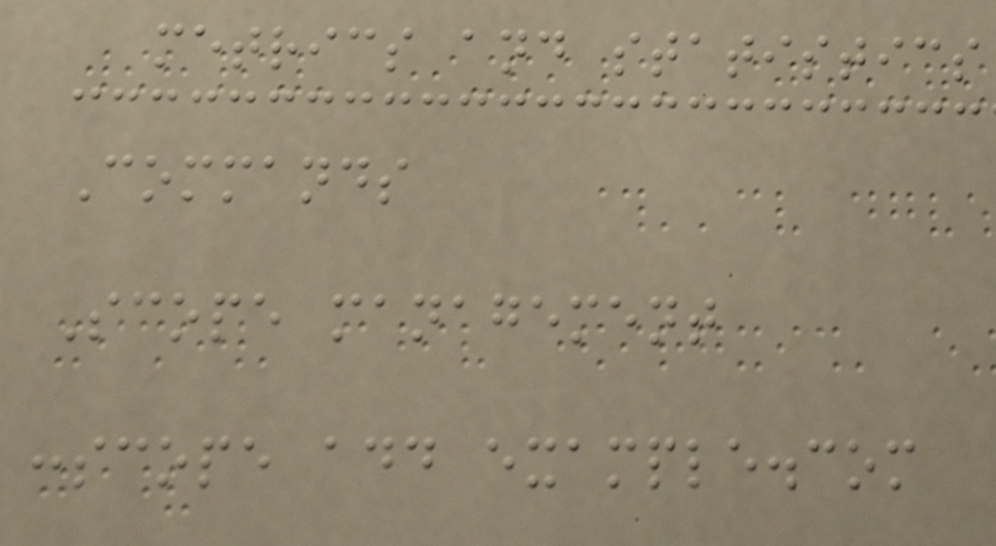metrics and statistics
Commands
Scope management
:scope add example.com
